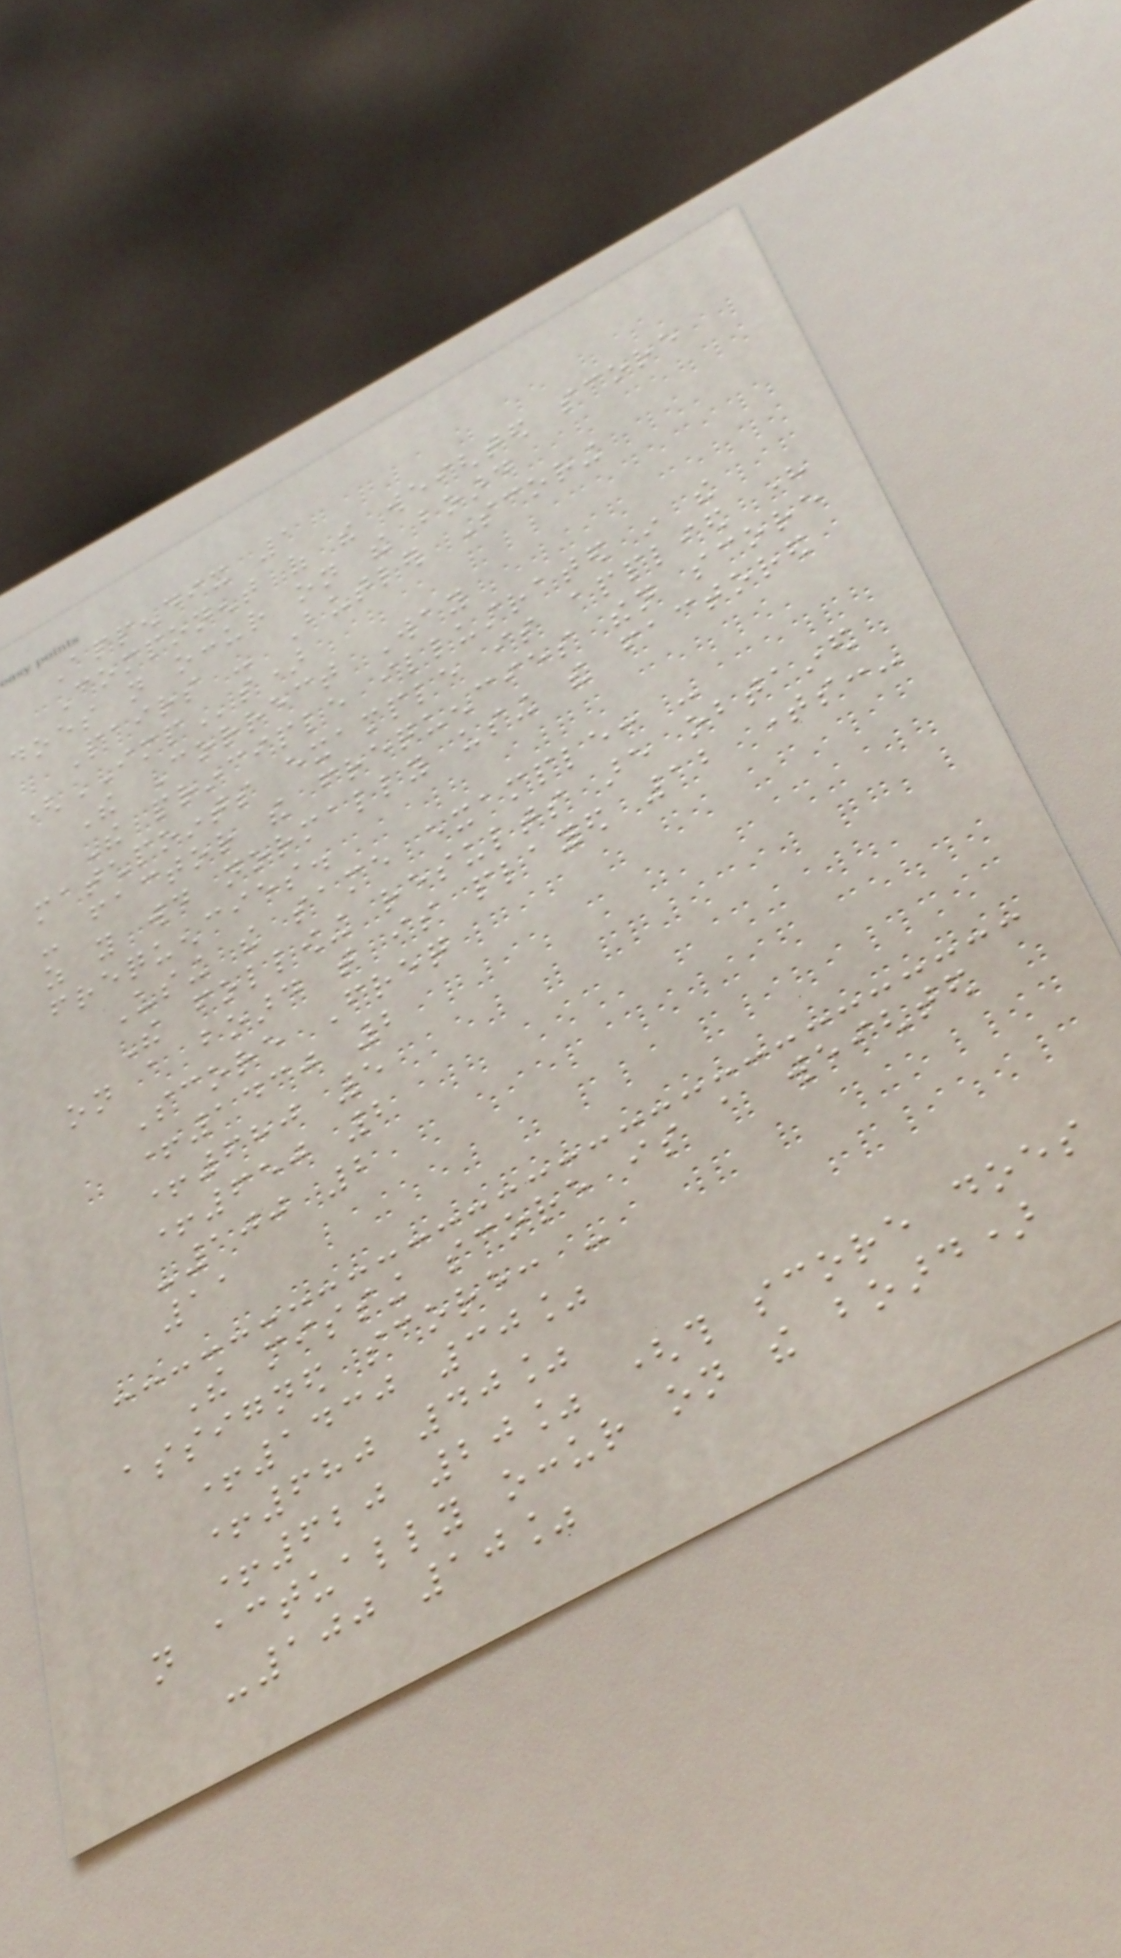Appendix 1
Component of the weighted score
does not occur on the board
Pairs - Butler Scoring
(IMPs)
The Correct Way
The principle illustrated in the
matchpoints example is applied here
- factor the frequencies then score
as you would normally using the factored
frequencies.
Using the same example: -
The following results are obtained
on a board that is played 12 times:-
Score Freq
+1430 2
+680 5
+650 2
-100 2
11
The missing score is a weighted
assigned score: -
+1430 30%
+680 40%
+620 20% (this score does
not actually occur on the board)
-100 10%
